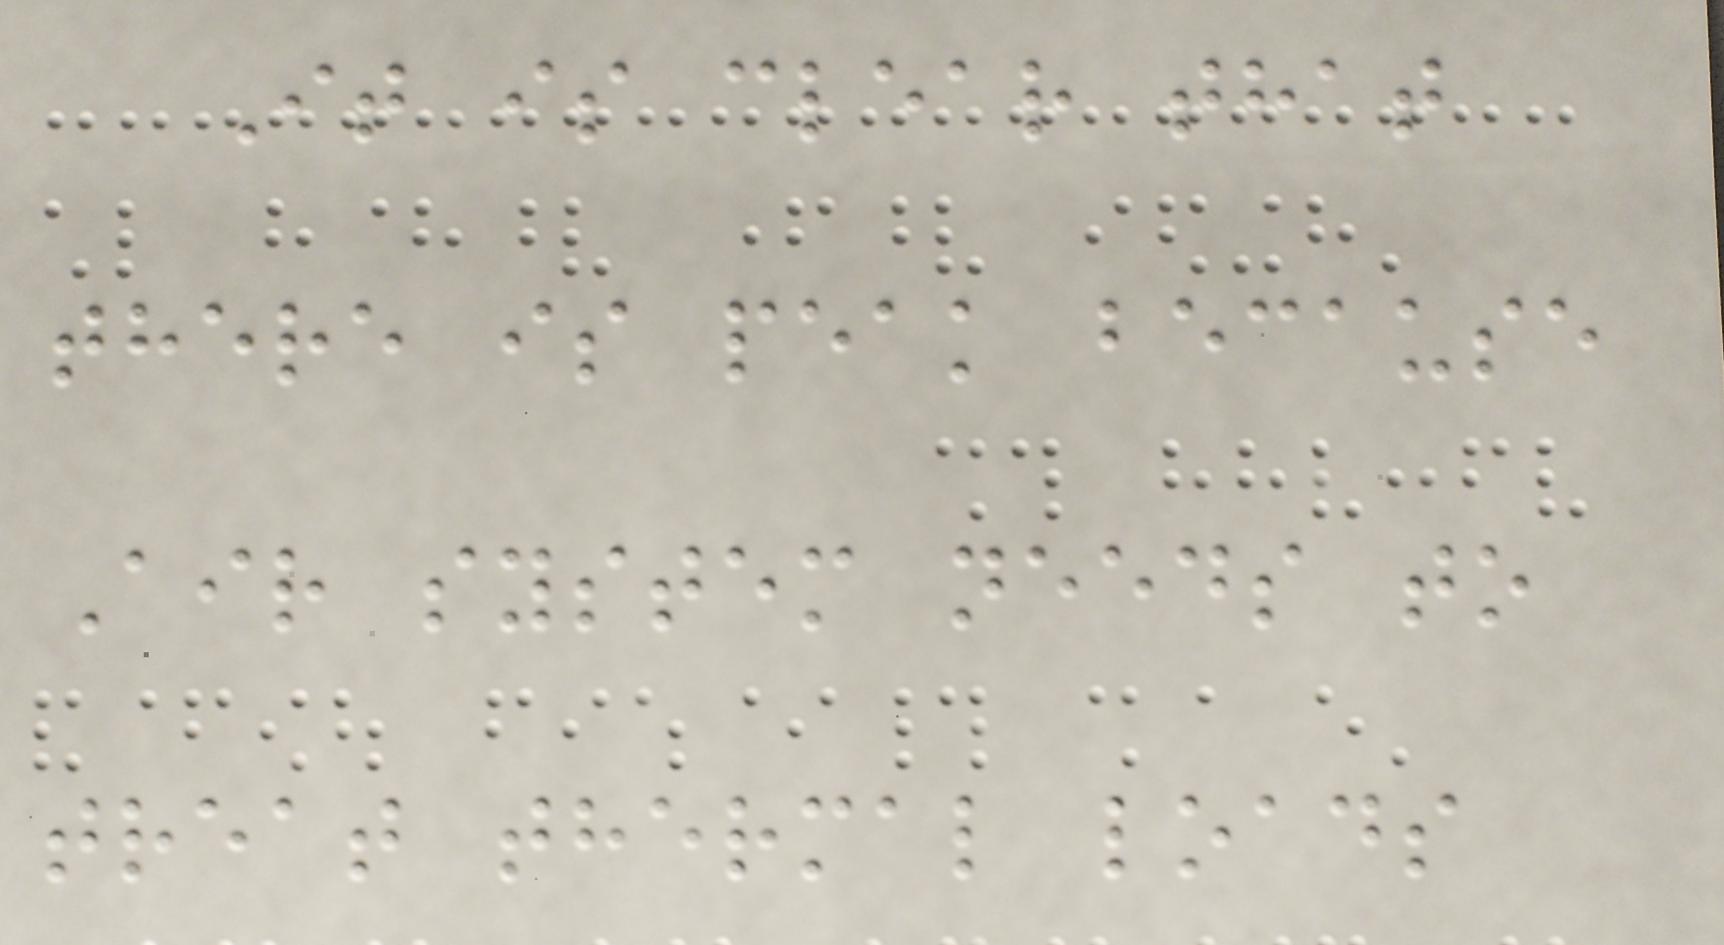It is clear that
there is peak because
Air system needs to
treat thermal loads
